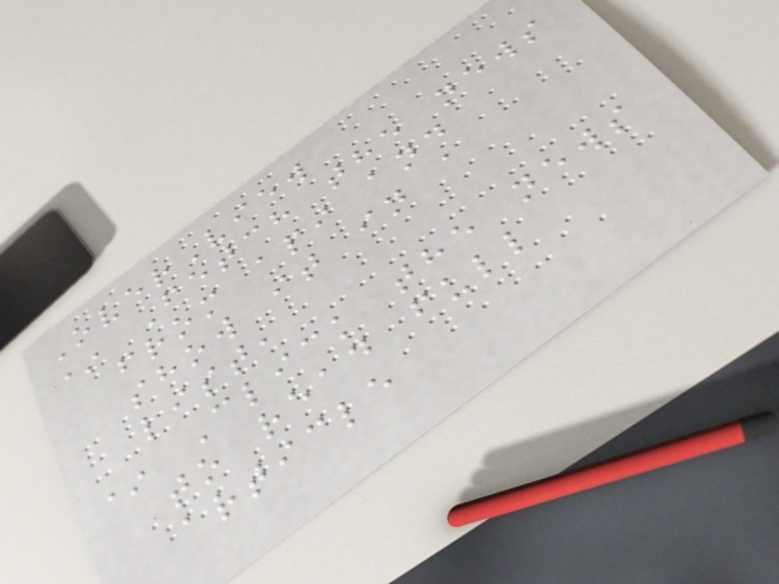OverView
* Fetch the news
from api and
show it in a
list,
* Click the news
to read full
article
